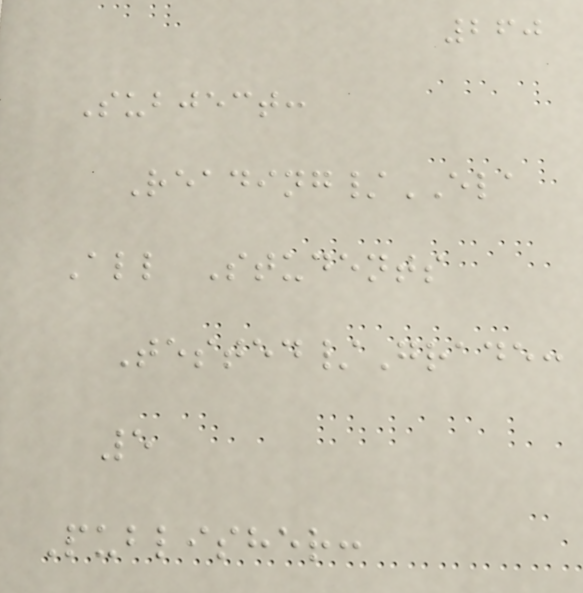260
Subject:
Reading/ELA
All Students
Tested/Grade:
5
Publisher:
